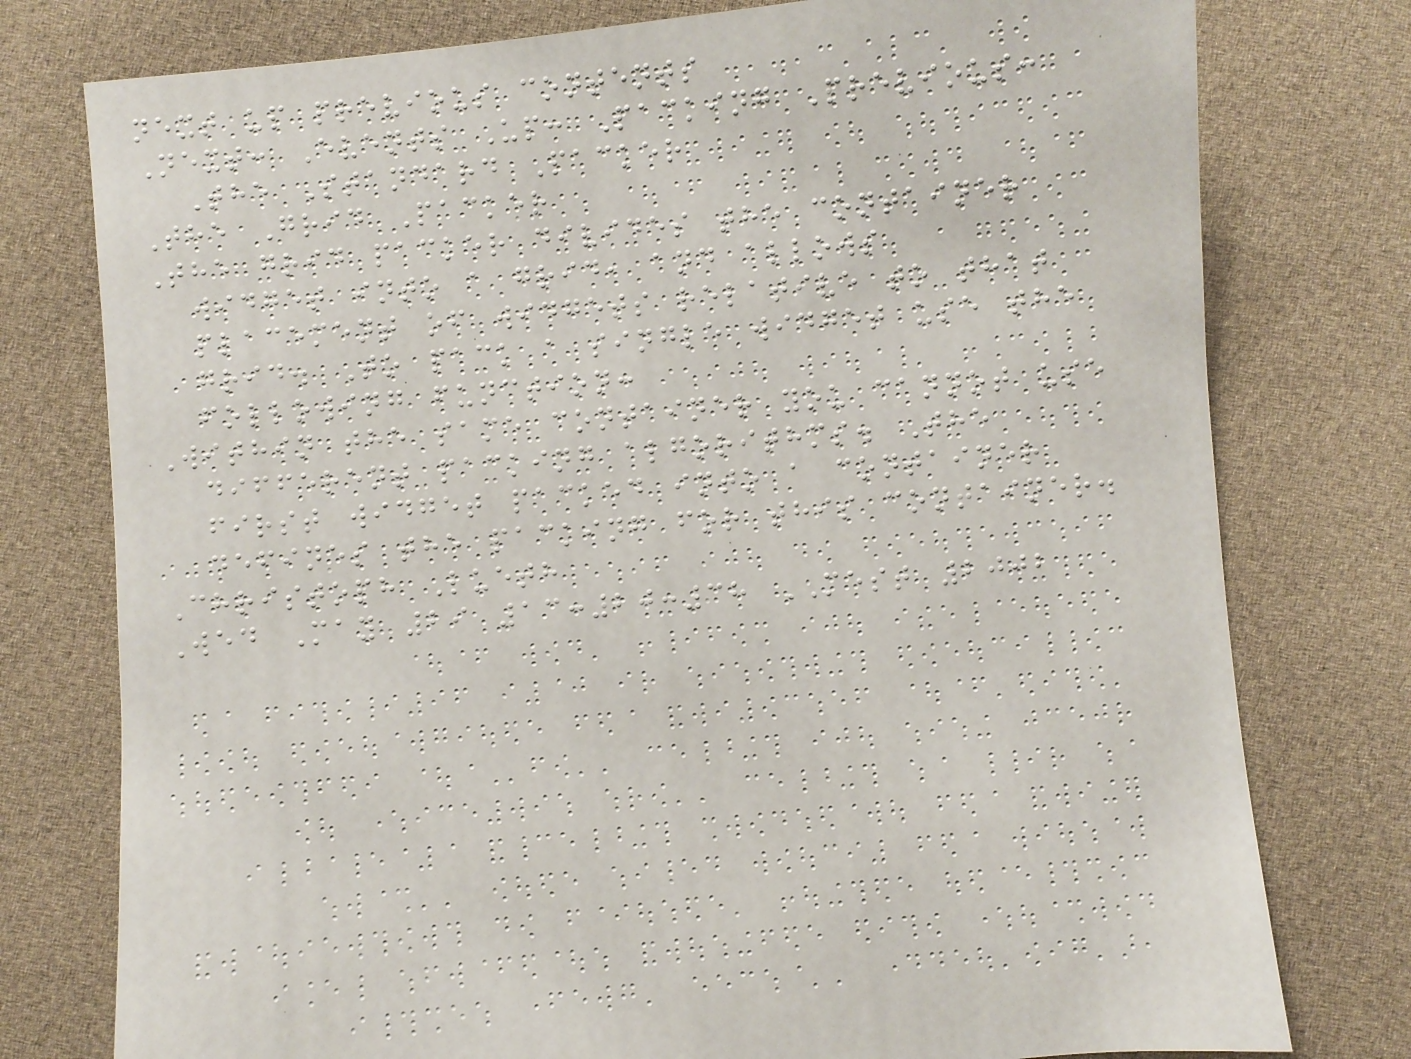next up previous contents
Next: Events Up: Packing Previous:
The Standard Packer
The Grid Packer
The grid packer divides the container
widget into a grid, and allows
placement of widgets relative to that
grid. To pack a single widget use the
following function:
Within the same container you cannot use
different packing algorithms. The
first widget packed into a container
defines the packing for this container.
Christoph Lueth
Wed May 29 13:20:38 MEST 2002
